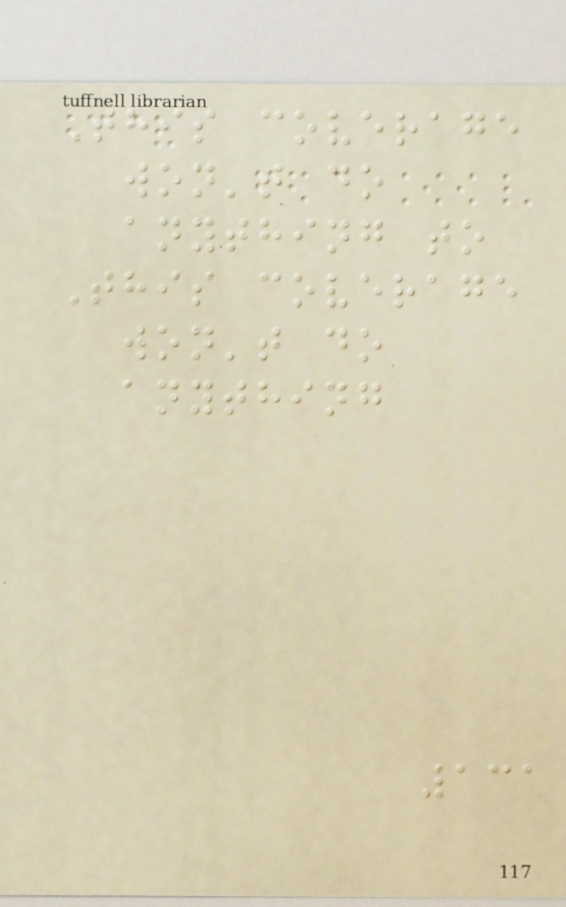This coverage
won't do
anything to
This coverage
won't do
anything
131
